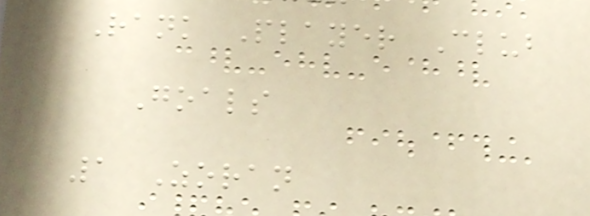Rank Player Club
Goals
1 Zoran
